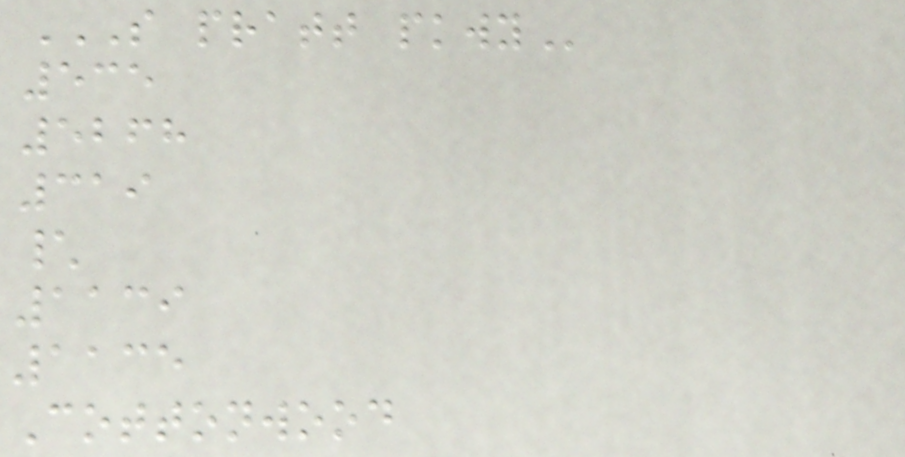S PRATT PKWY
535
5268
319
\
1139
1135
Cottonwood
